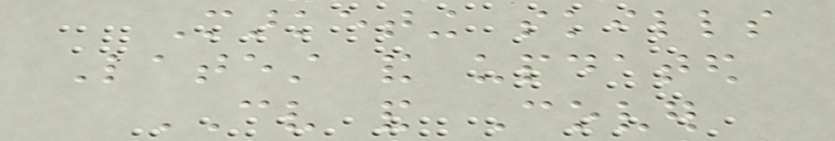Marketing skills
Latest and updated
CV and Cover
